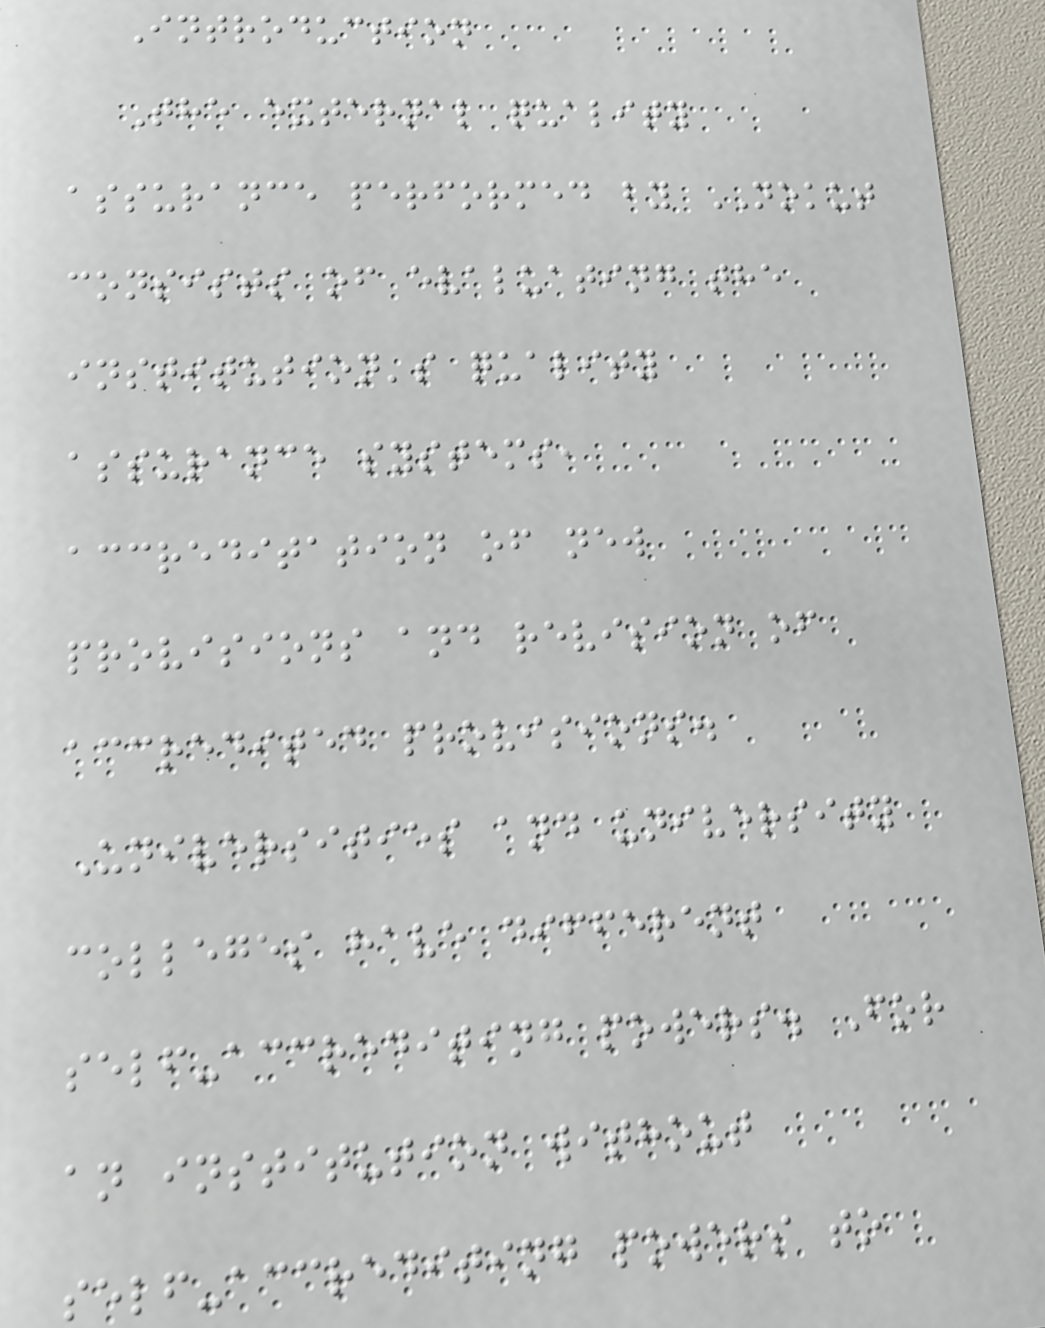Introduction
The external quality
assurance performed by NOKUT
consists of evaluating the
institution's quality
assurance systems,
accreditation of new
provisions and revision of
accredited provisions.
Universities and university
colleges have different
self-accrediting powers. For
an institution without
self-accrediting powers to
